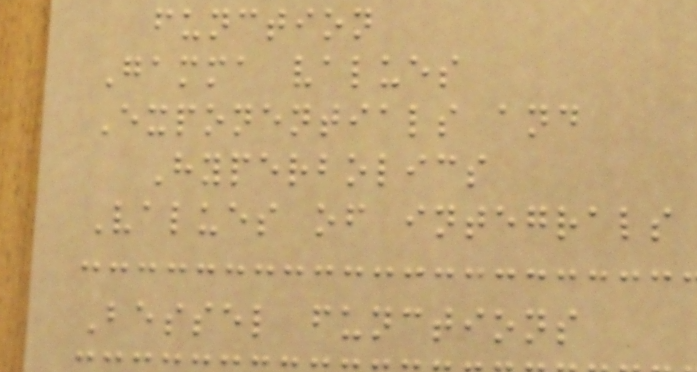function
Gamma values
Exponentials and
Hyperbolics
Values of integrals
Bessel functions
